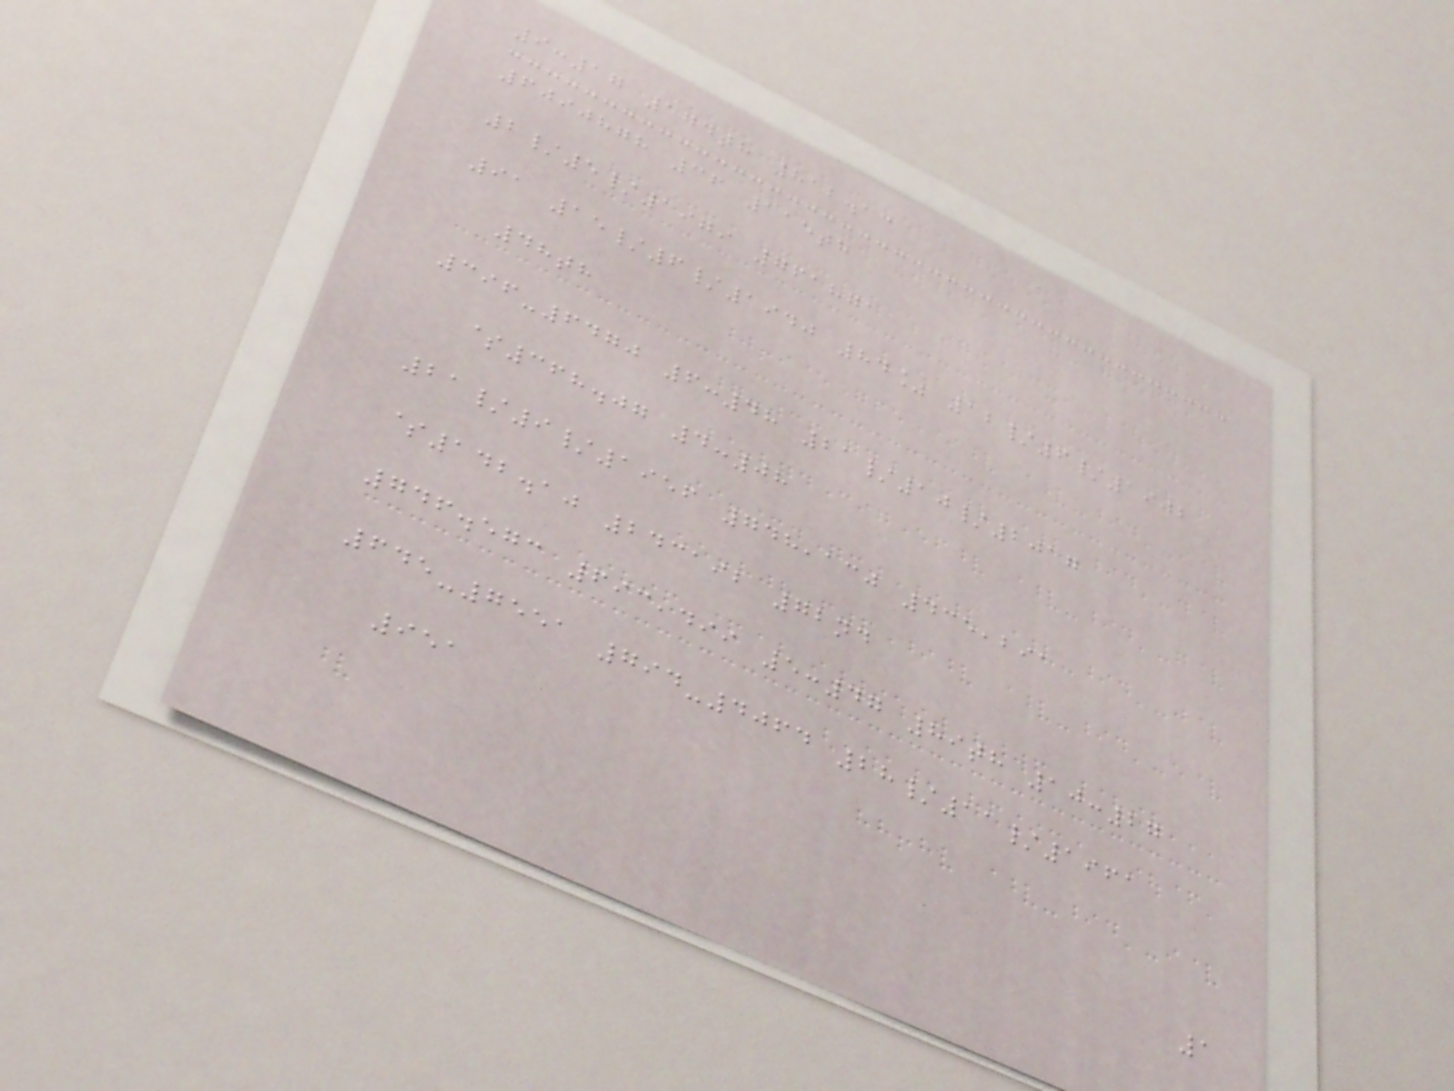9:17 174th 812.13
6090878 36 115th
2/5/1979 761871
91 15/6/1940 84% 12/6/1902
48th
396-6470 6:48 21/10/2017
$368.07 4:08
21/9/1956 748,130 435,291
$142.10 243192 72nd
746.573 693,499 5:47 89th 10:27
645-7551 794-4064 28/11/1961
951
1
